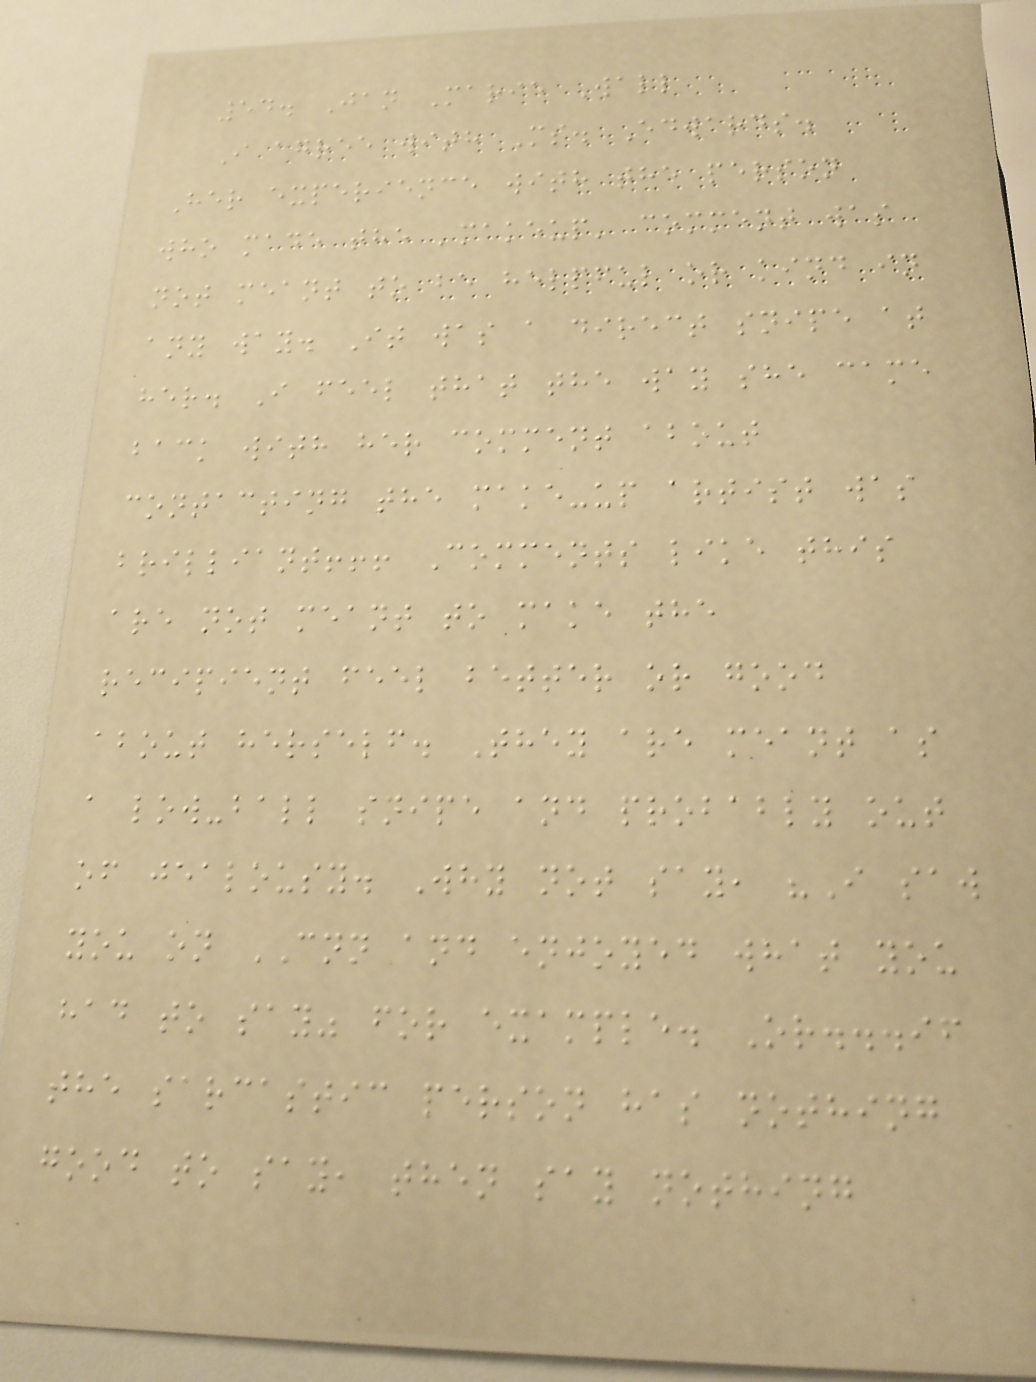54. Jan Marie Wall
I agree with Ms. Edwards.
Her experience with the person
who made the 'makeup' comment was
not meant to be helpful or kind in
any way. It was a direct snipe at
her. I feel that the way she came
back with her comment about
contacting the make-up artist was
brilliant!!! Comments like this
are not meant to make the
recipient feel better or good
about herself. They are meant as
a low-ball snipe and probably out
of jealousy. Why not say, "I saw
you on CNN and enjoyed what you
had to say" for example. Or...if
the sarcastic person has nothing
good to say, then say nothing
